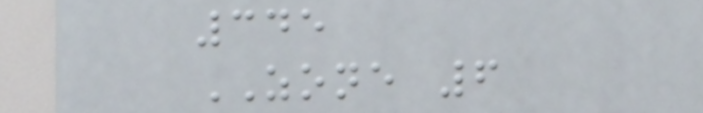345
ZONE 6
